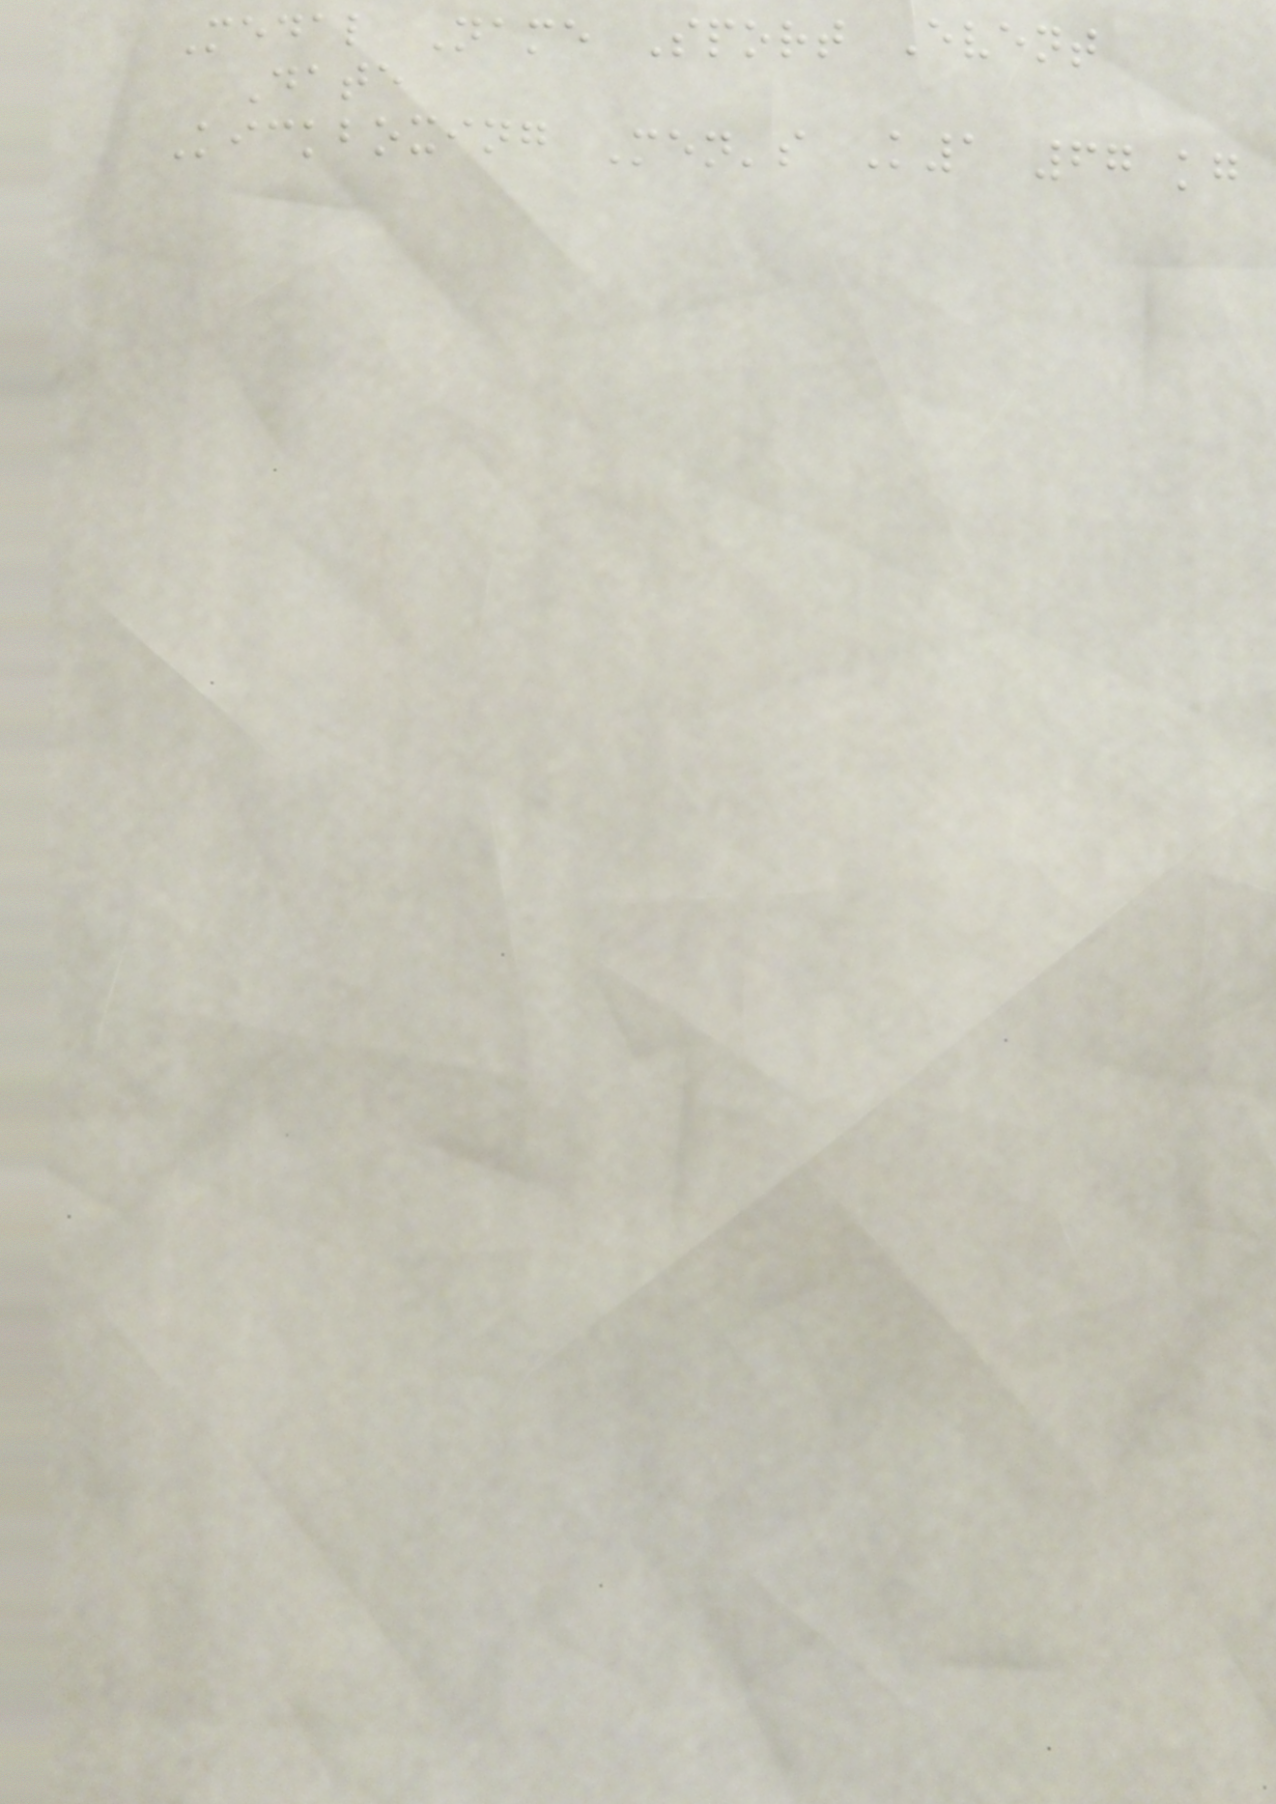Medal Name Sport Event
Date
Kickboxing Men's K1 67 kg
